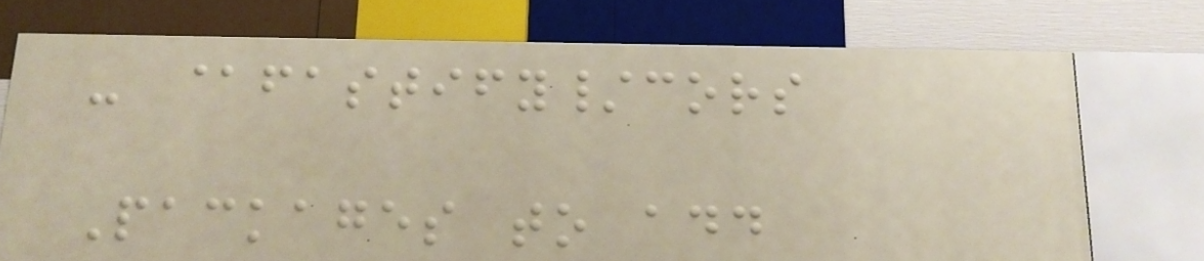- @fastify/cors
Packages to add
